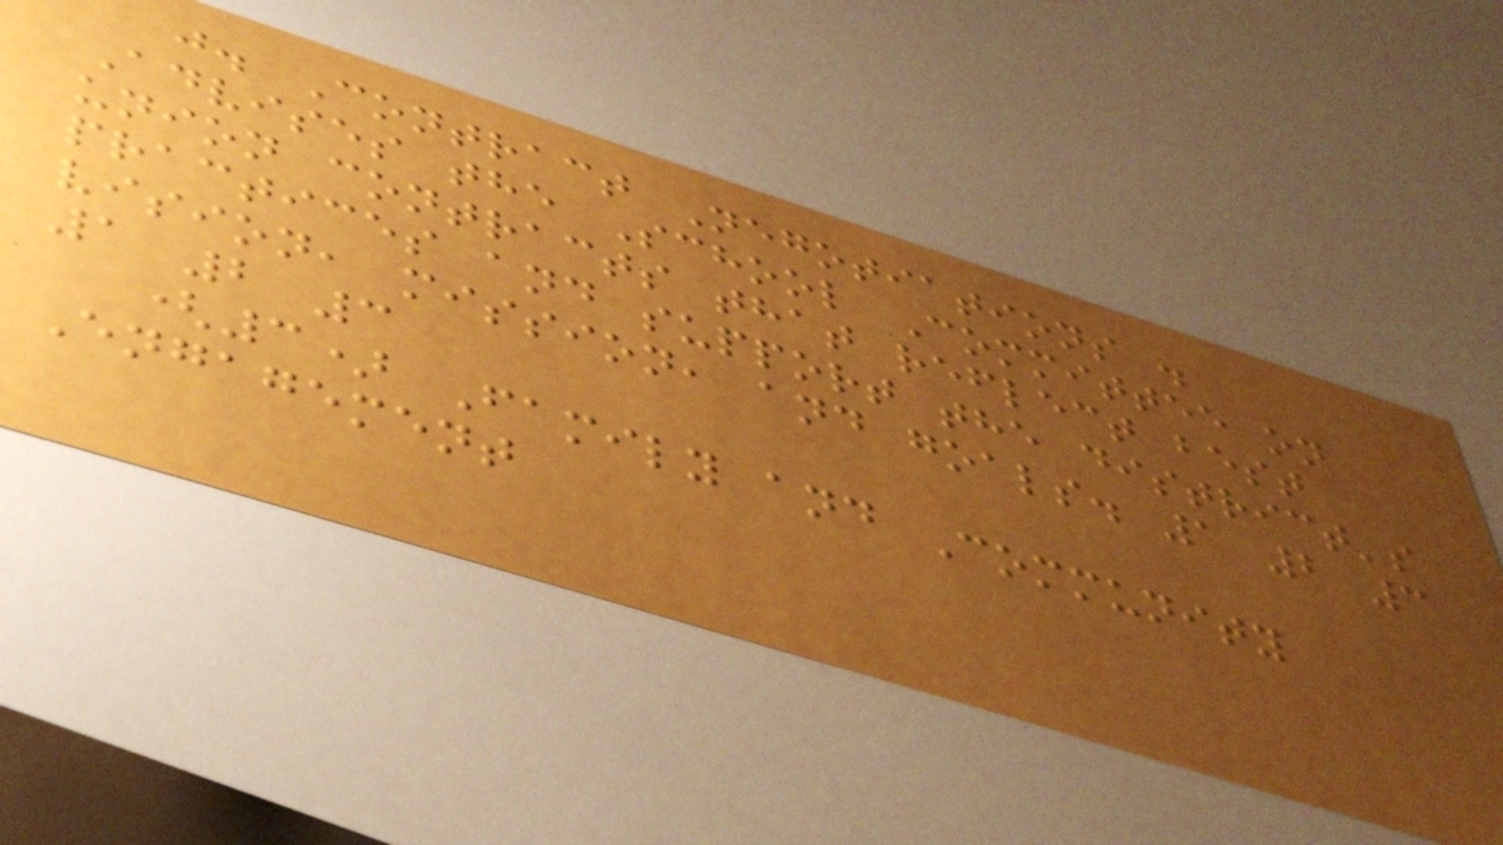j. Contract Negotiations .
Advises the School Committee on
union contracts that reflect best
practices and support the district's
vision, mission, and goals. 1 2 3
1 2 3
(3) Family and Community
Engagement
